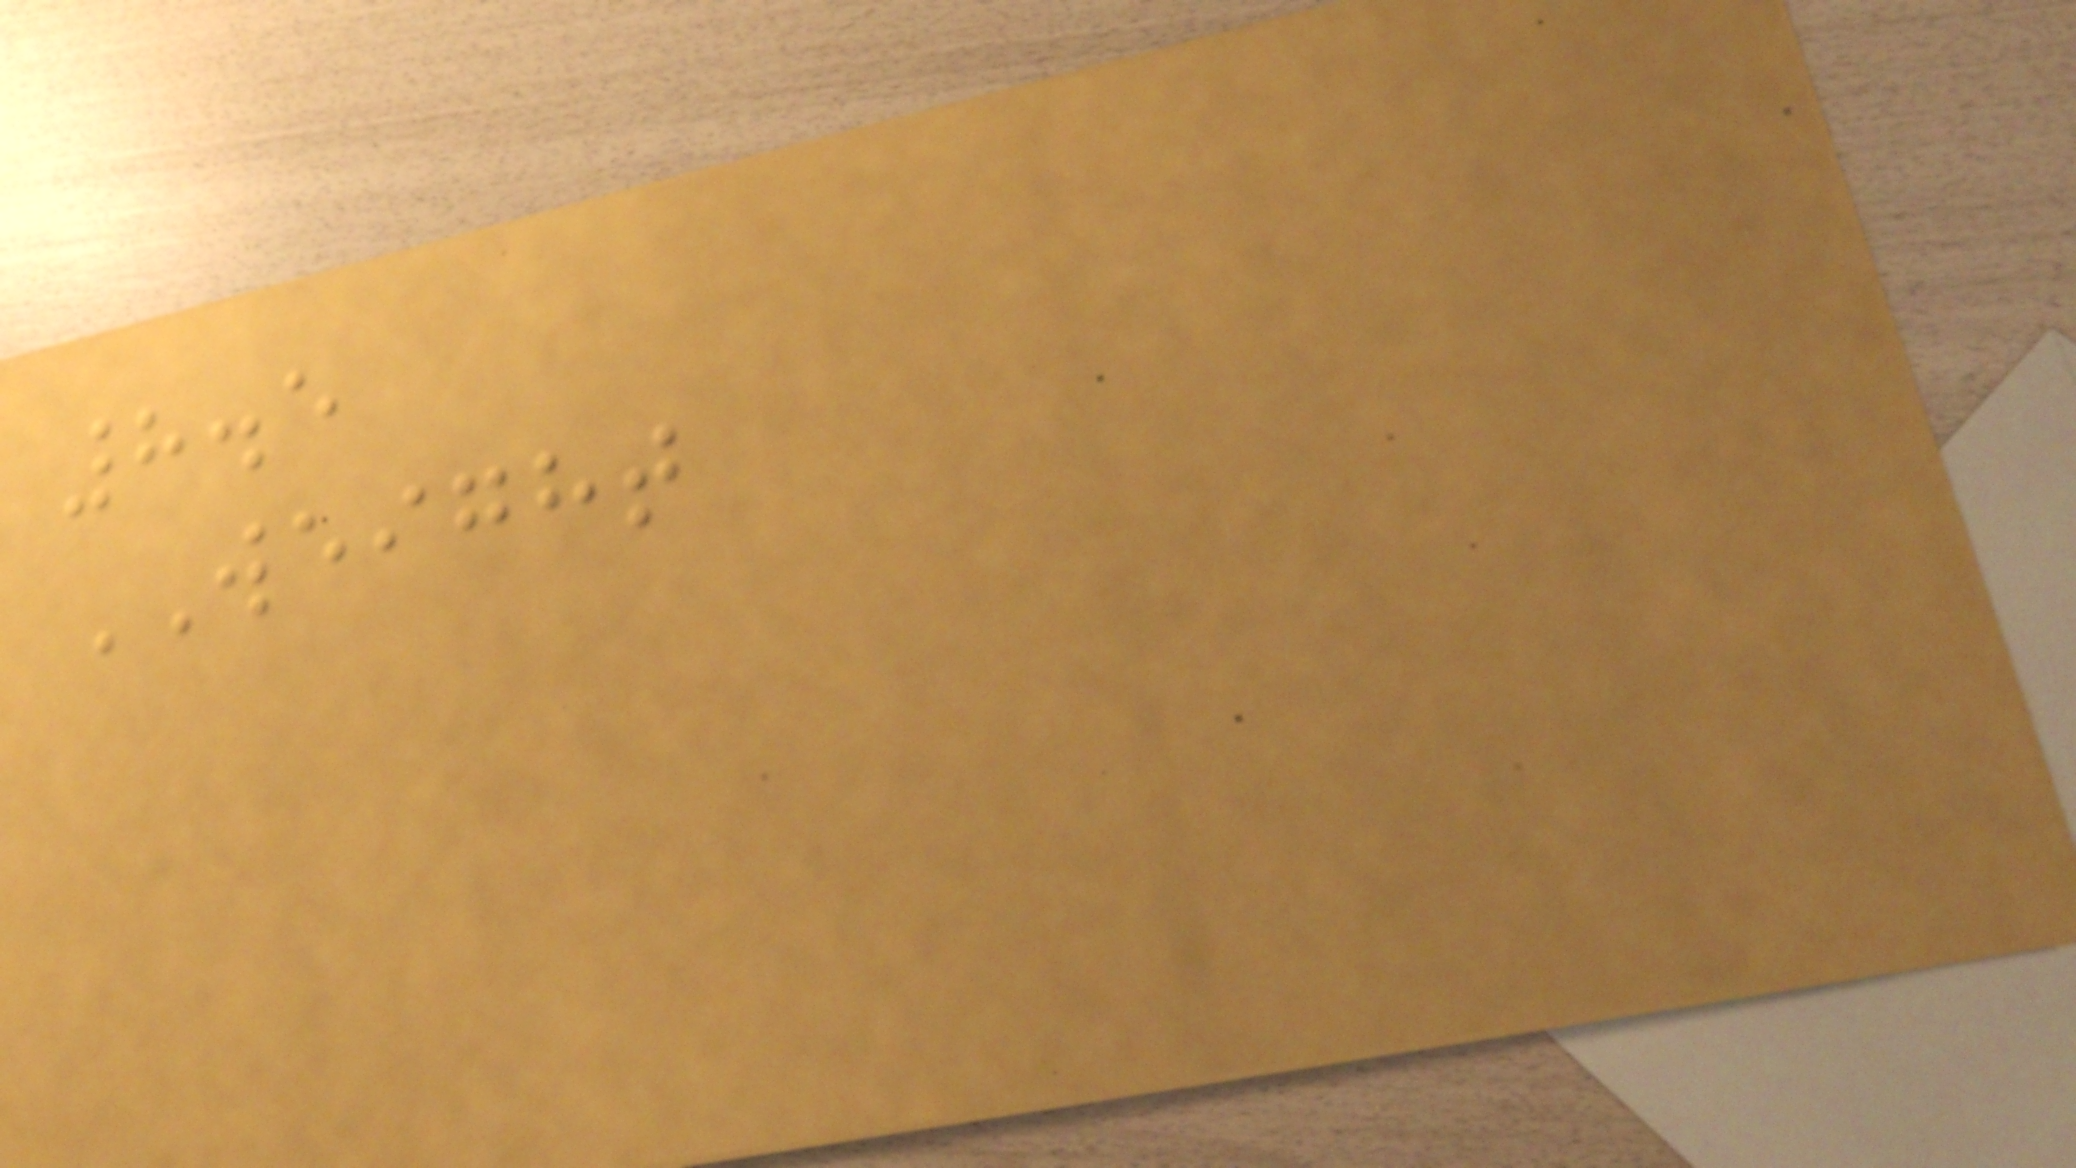8.5
WEIGHT
